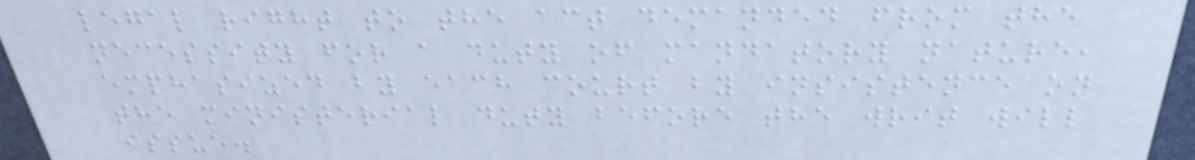legal right to the act demanded from the
necessity for a duty of mandatory nature,
emphasized by each court by insistence on
the ministerial duty before the writ will
issue.
